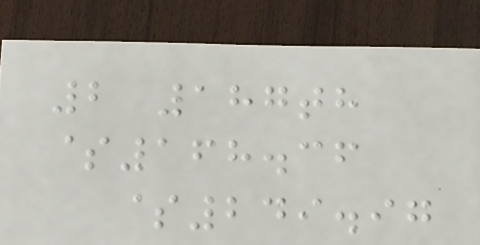2 187th
$168.36
$249.97
